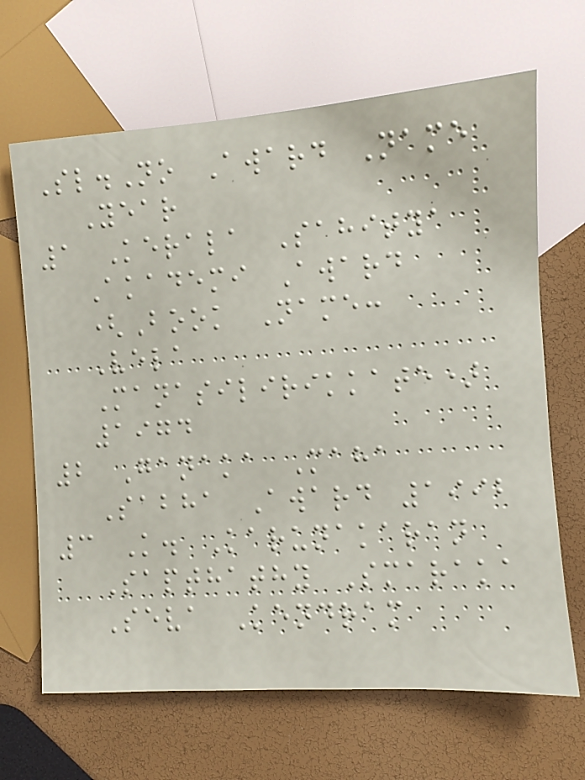Sl.No Award Name
Year
1 Kerala Sahitya
Akademi Award
(Book Name:
Vela
Manasilirikkate)
1974
2 Ganaka Maha
Sabha Award 1992
3 K. Karunakaran
Sapthathy Smaraka
Seva Kendram
